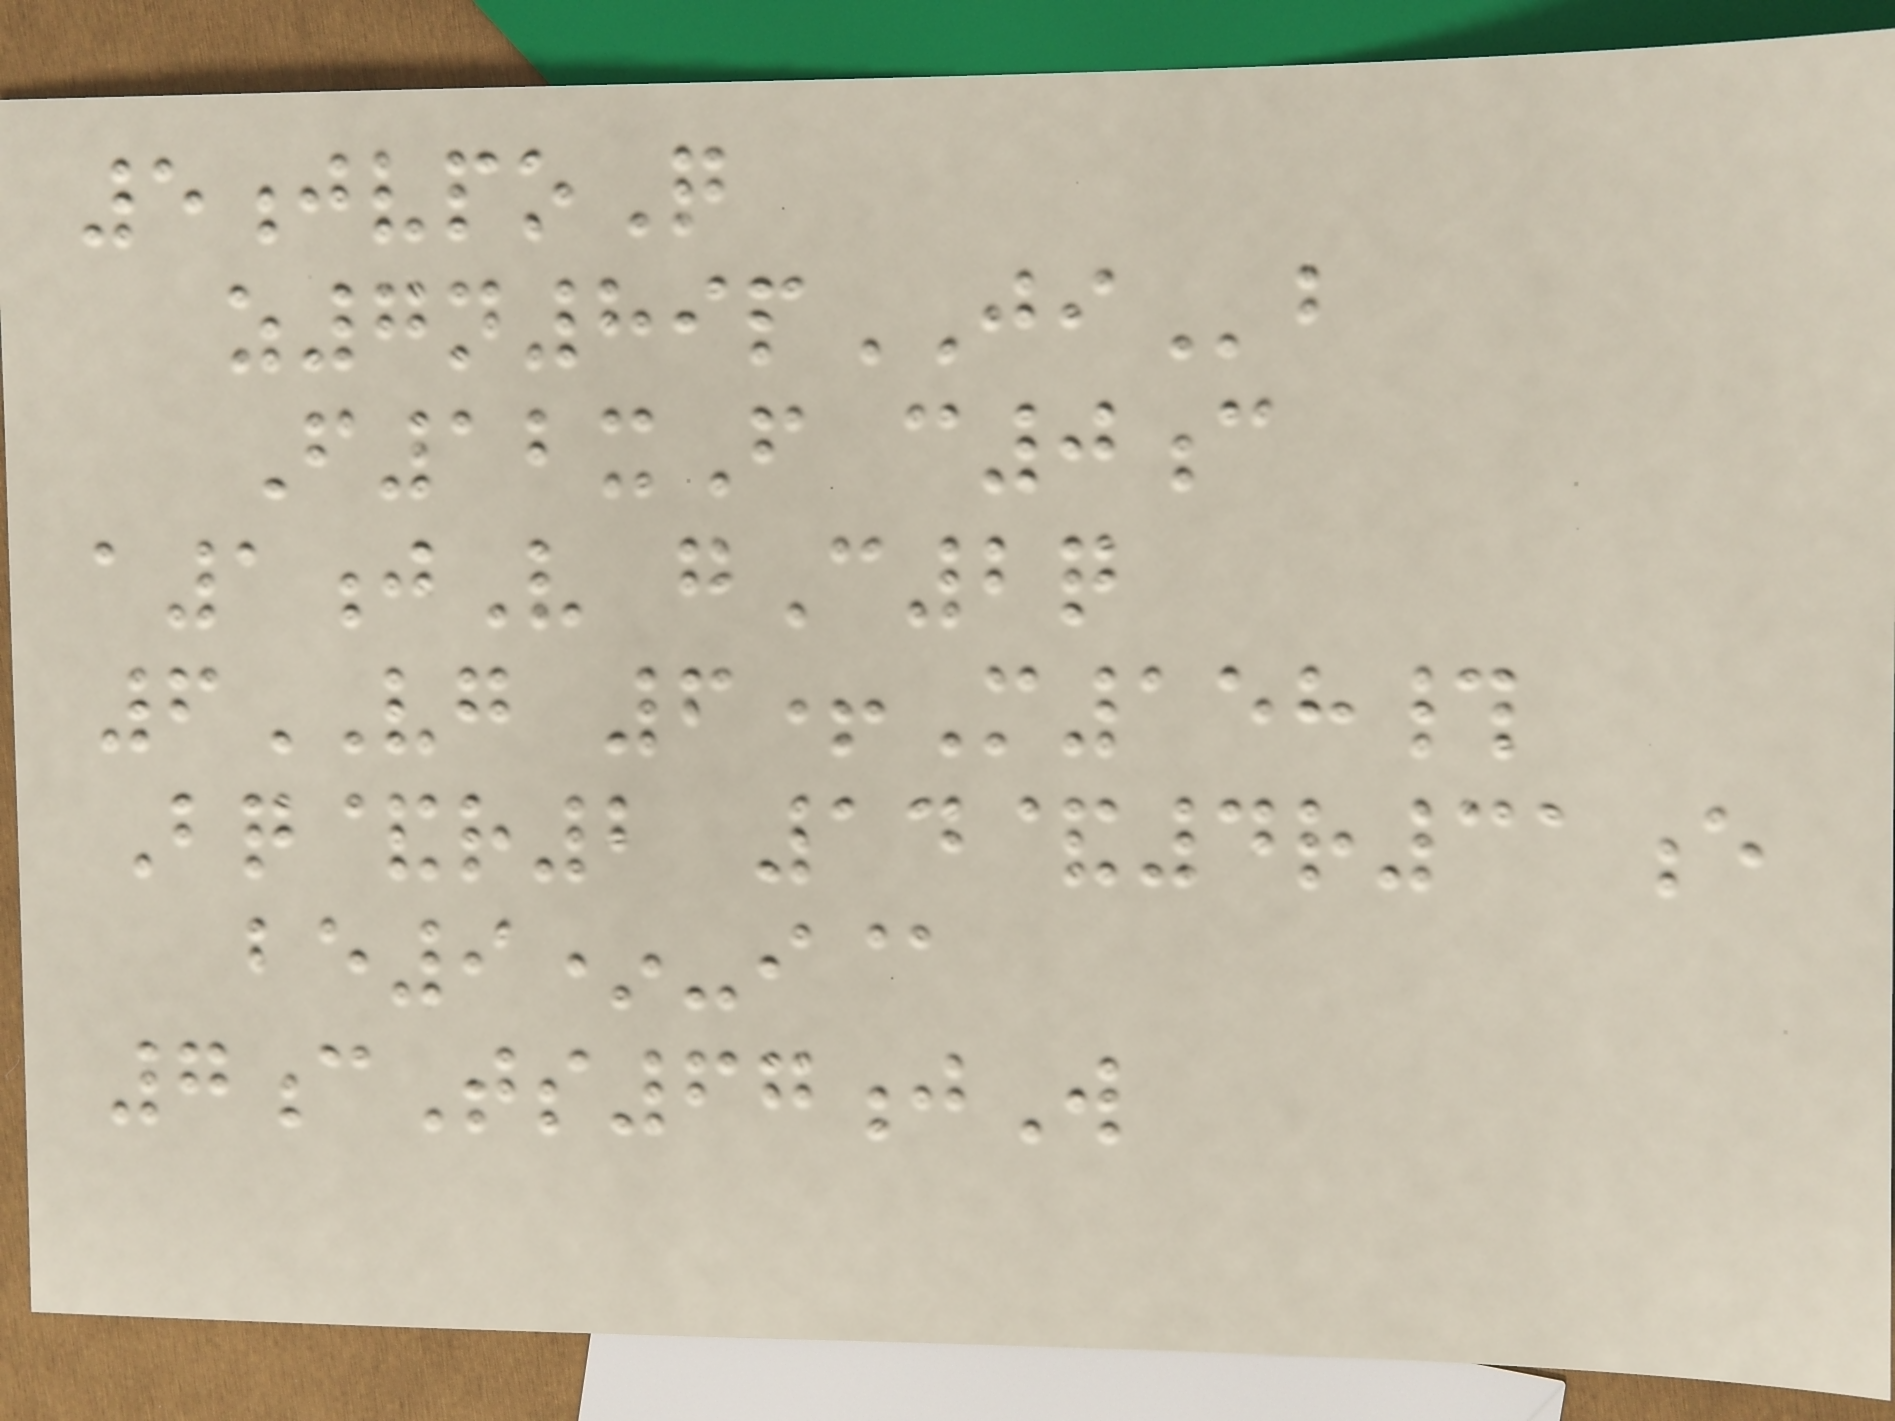5jvpoQ
z7n89pJIb
F12xF c0c
a1jV gC2q
6VG 6+M158#
Bq&r2 14&4r31e
be9*-i@
7cTs67jW
